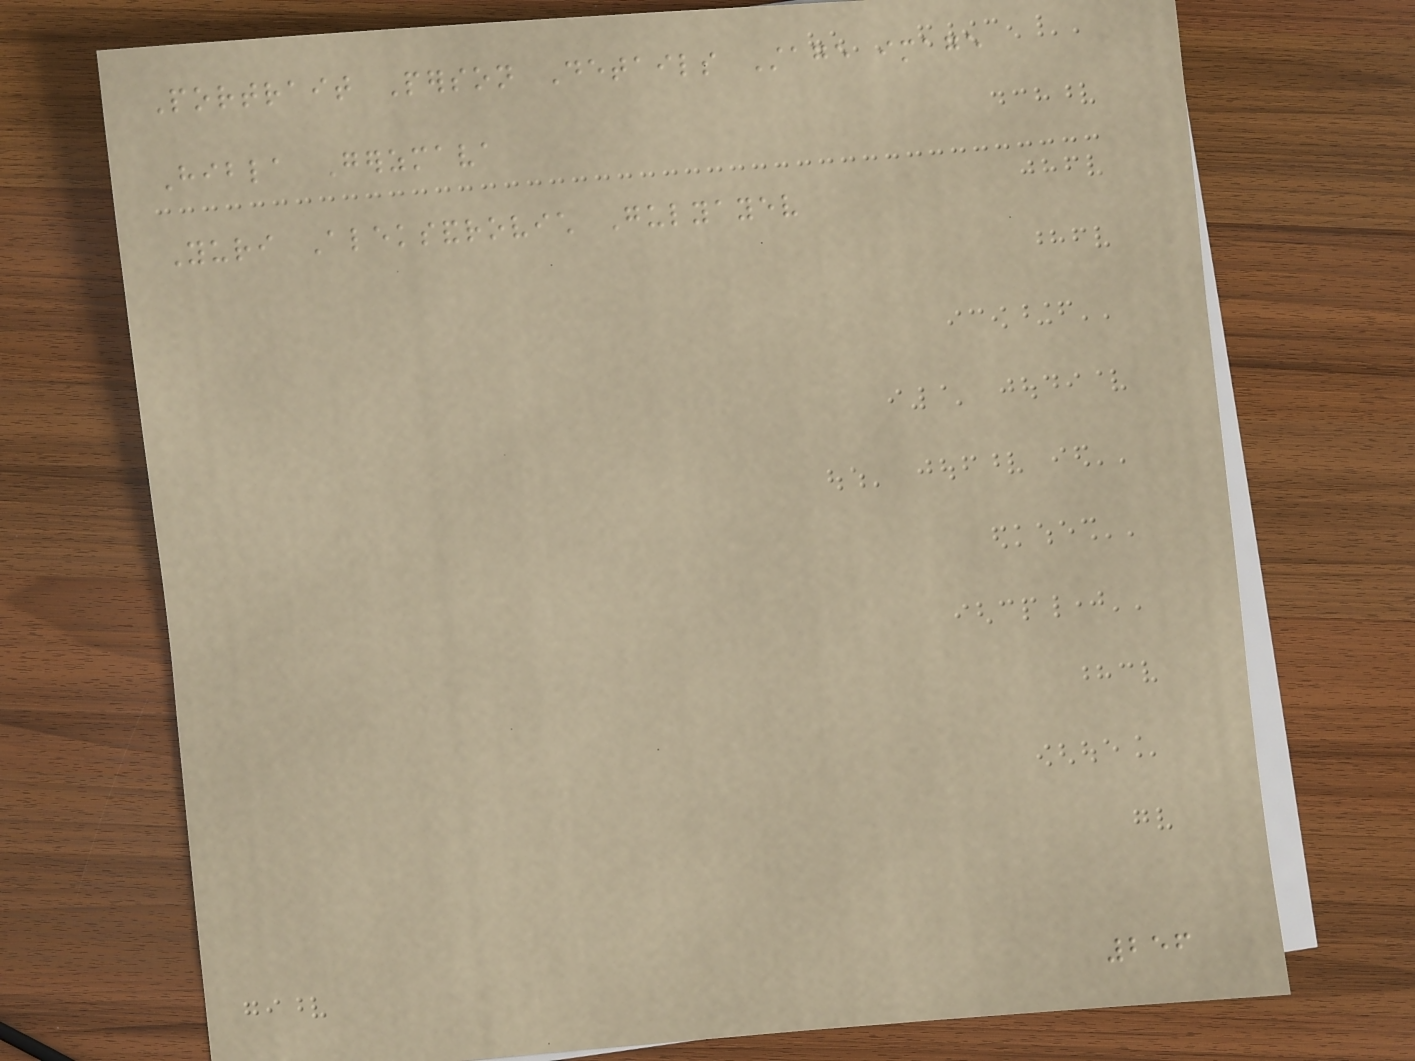Portrait Person Details Stage image
Hibla Gerzmava
Yuri Aleksandrovich Gulyayev
256
